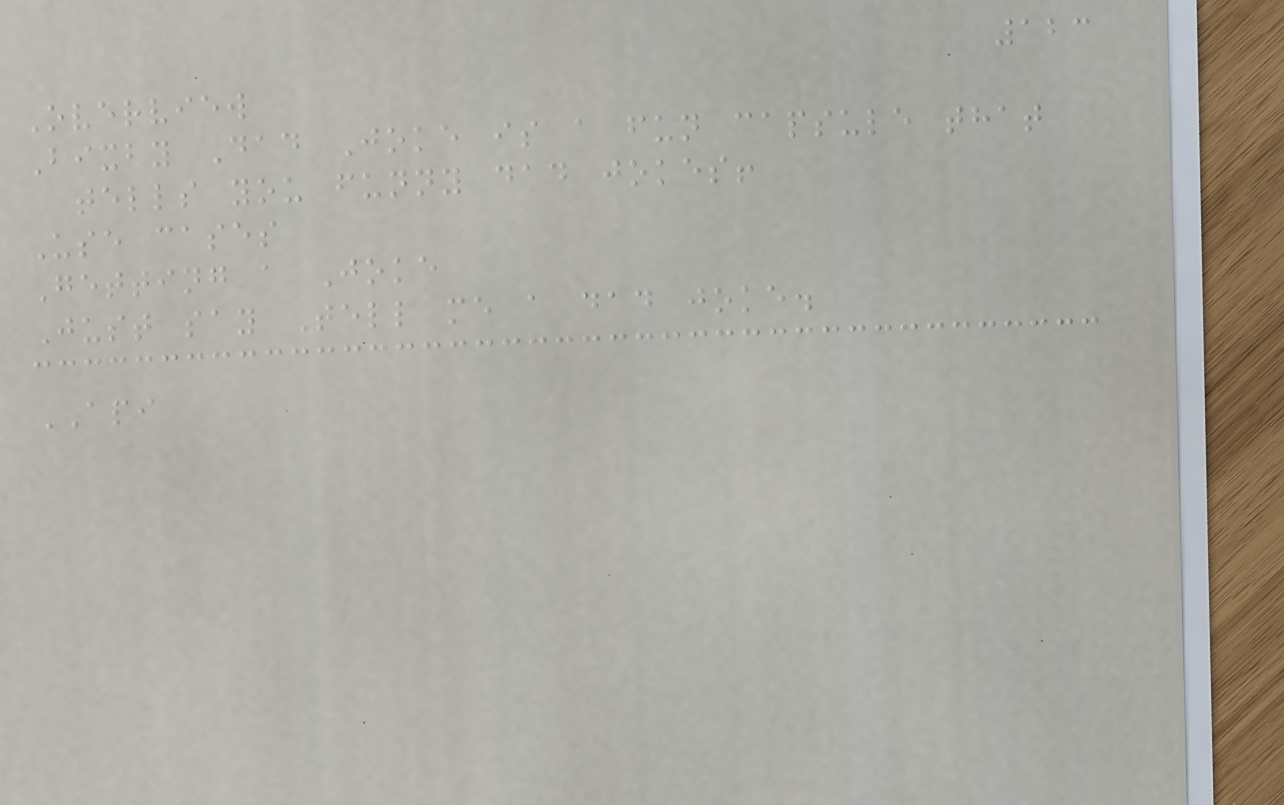123
Overview
Bixby Dad Joke is a fun capsule that
tells you funny dad jokes!
Use cases
Getting a Joke
Just say Tell me a dad joke.
API
